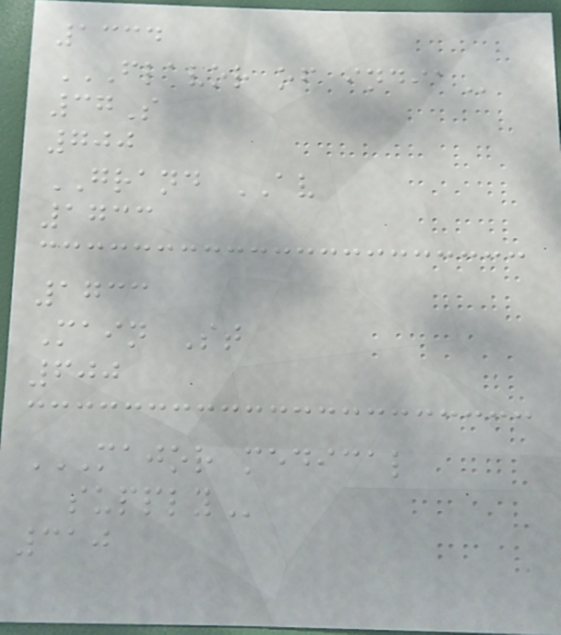1334
FLAVOR OF INDIA
37S
700
GRAND AV
1733
1733
Main St
600
MAJOR MEDICAL
SUPPLY
310
